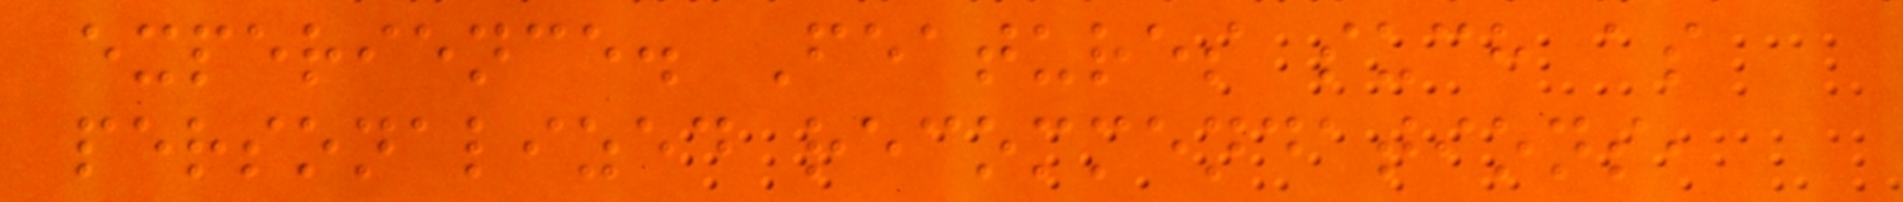experience. Features such as
personalized recommendations,
